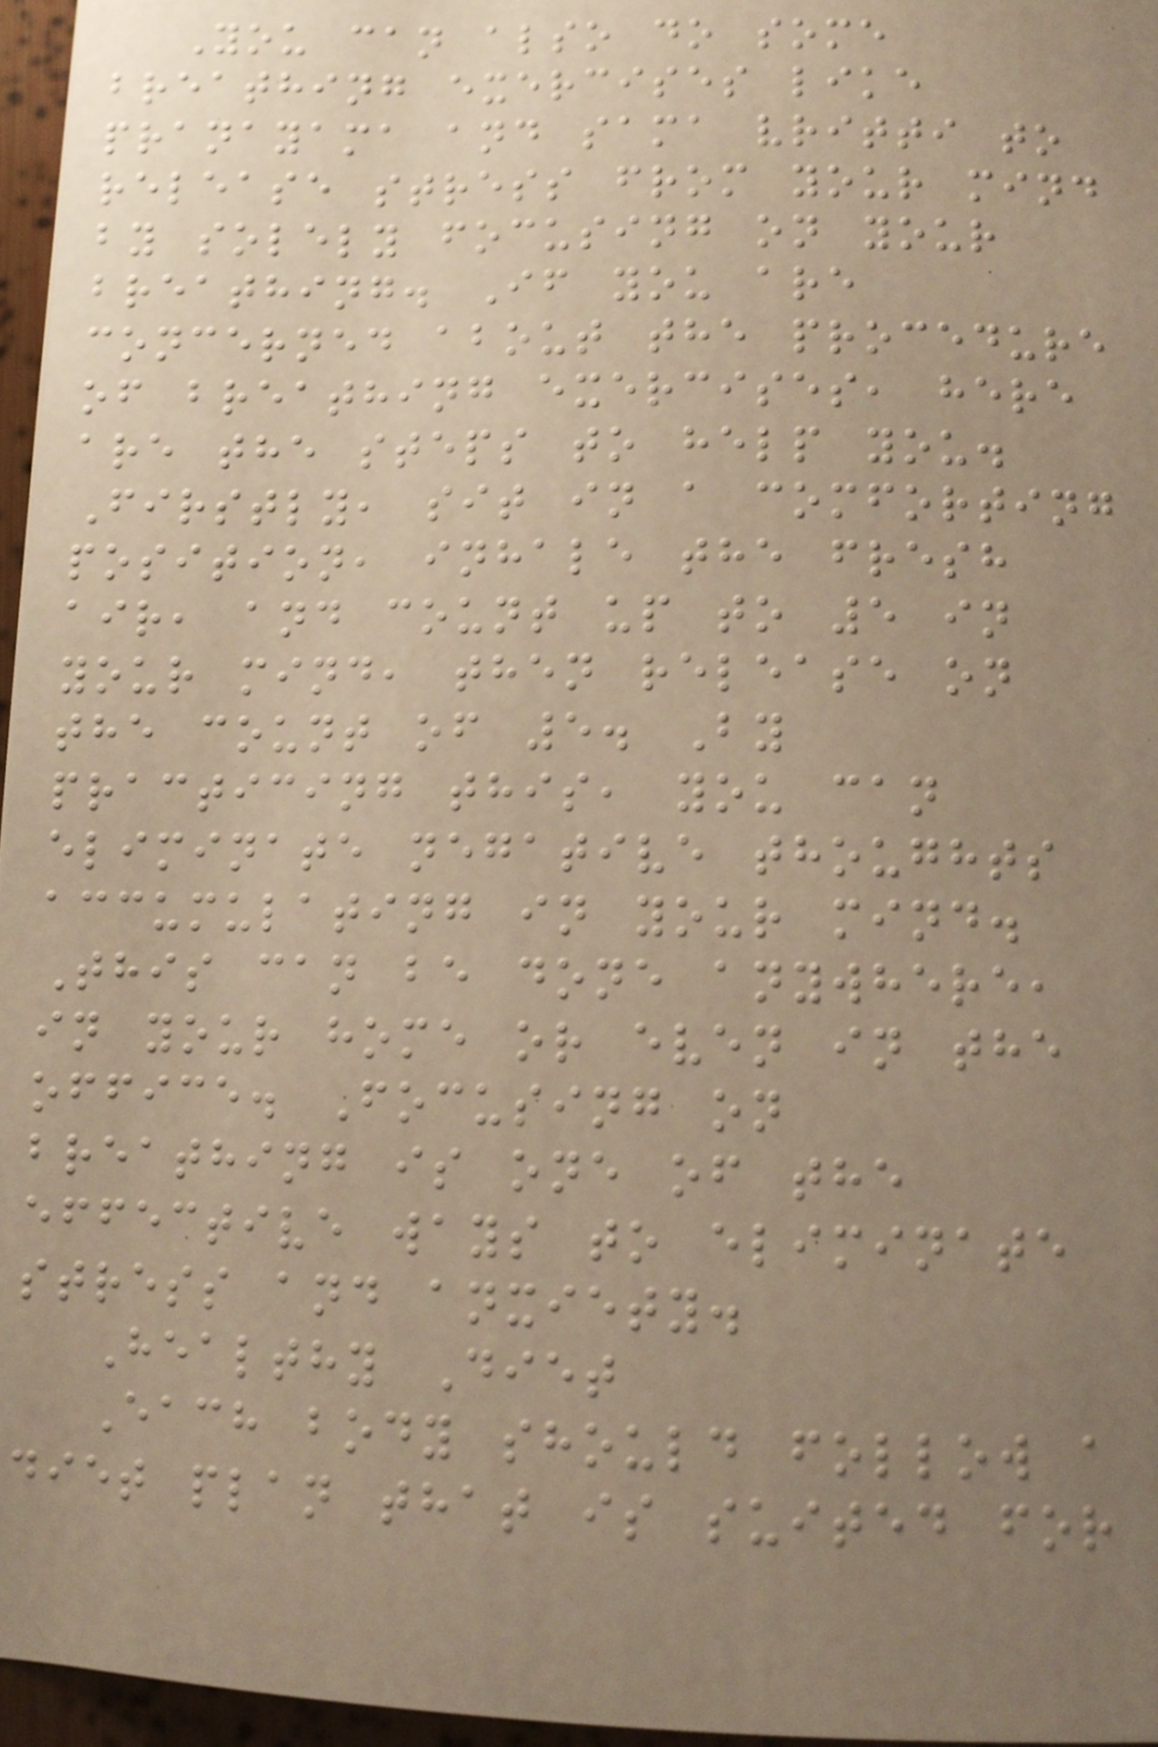You can also do some
breathing exercises like
pranayama and sama vritti to
release stress from your mind
by solely focusing on your
breathing. If you are
concerned about the procedure
of breathing exercises, here
are the steps to help you.
Firstly, sit in a comforting
position, inhale the fresh
air, and count up to 5 in
your mind, then release on
the count of 5. By
practicing this, you can
eliminate negative thoughts
accumulating in your mind.
This can be done anywhere,
in your home or even in the
office. Focusing on
breathing is one of the
effective ways to eliminate
stress and anxiety.
Healthy Diet
Each body should follow a
diet plan that is suited for
